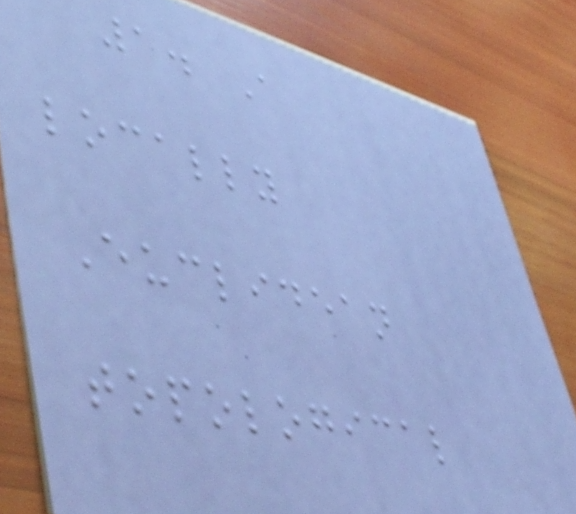1. A
locally
Euclidean
topological
